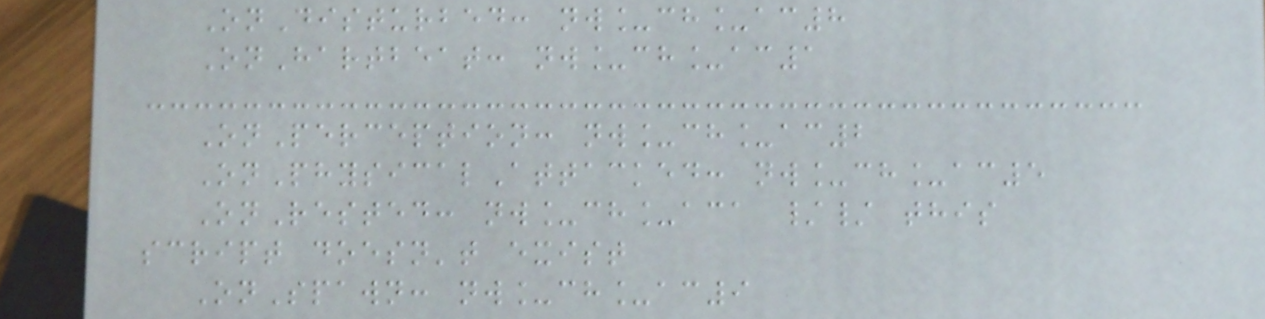OnDisturbed: nw_ch_ac8
OnHartbeat: nw_ch_ac1
OnPerception: nw_ch_ac2
OnPhysicalAttacked: nw_ch_ac5
OnRested: nw_ch_aca // this
script doesn't exist
OnSpawn: nw_ch_ac9
